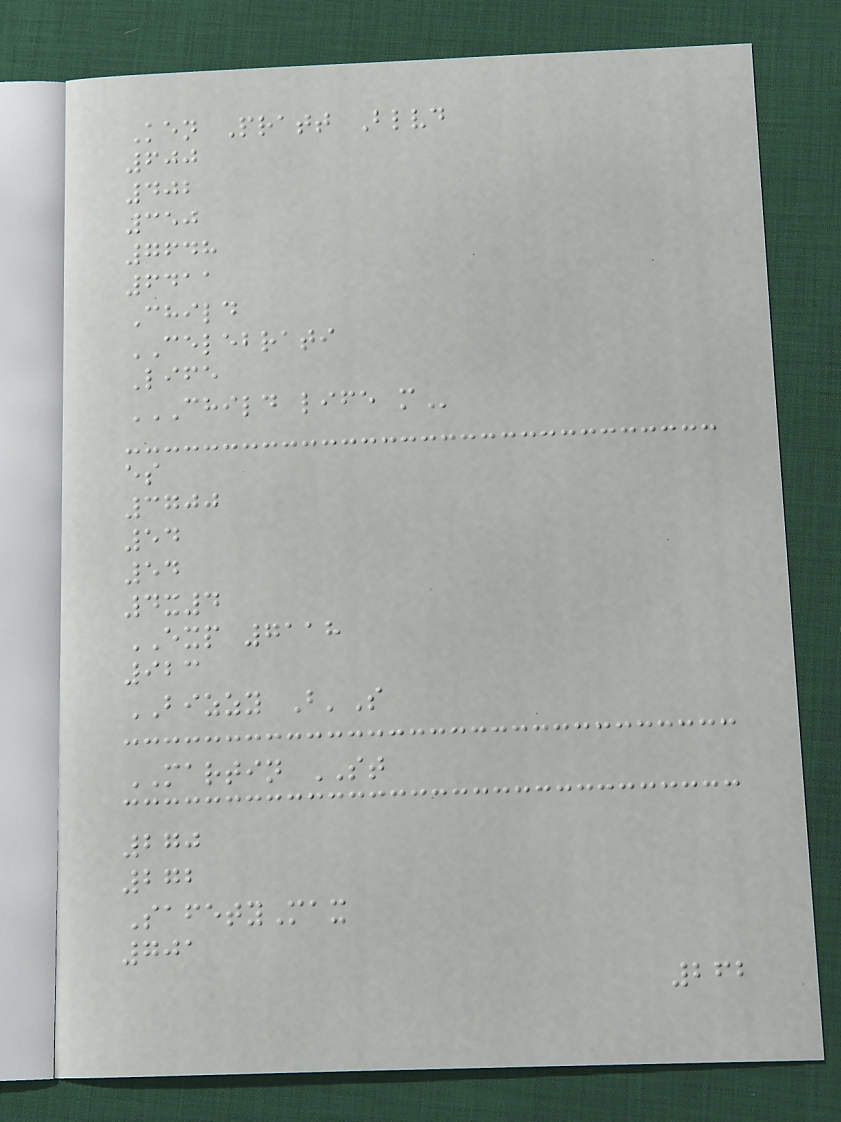Ken Pratt Blvd
600
402
350
7648
6411
Child
CELEBRATI
Life
CHILD LIFE M
es
3700
54
54
4x4
EXP 7118
923
BIZZY B'S
MARTIN ST
270
272
SafetyMax
701
262
